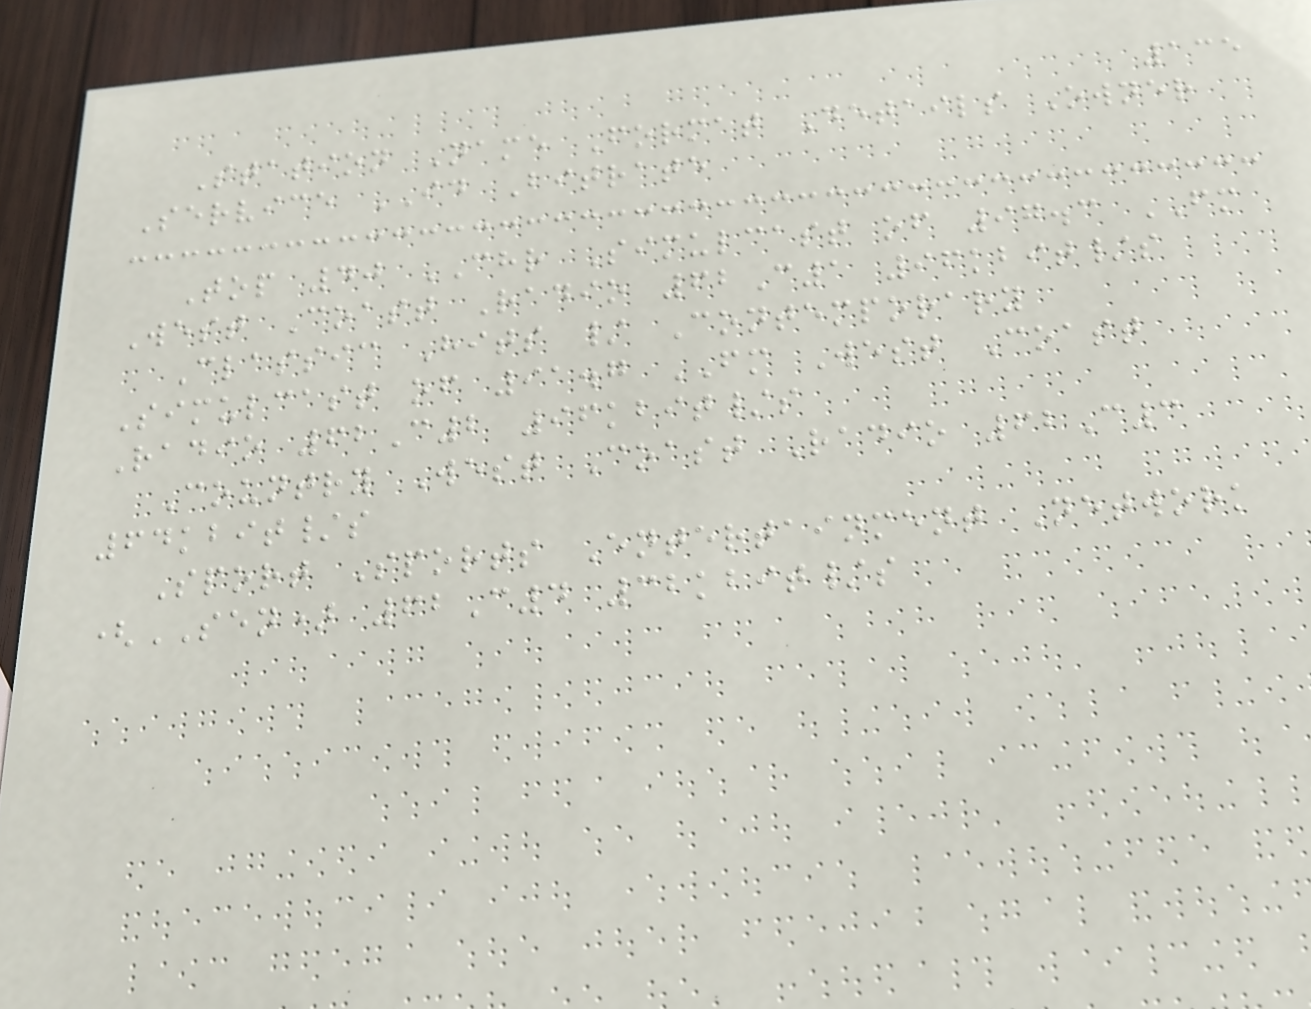135
Station Name Format Details Owner
Service ID Bitrate
Top 40 CHR Simulcast of 97.3 FM
West Coast Radio 62C1 96kbit/s
Classic Hits / Contemporary
Simulcast of 91.7 FM West Coast
Radio 62C2 96kbit/s
Country West Coast Radio 62C3
64kbit/s
Sport Sports Entertainment Network
(SEN) 62C4 32kbit/s
